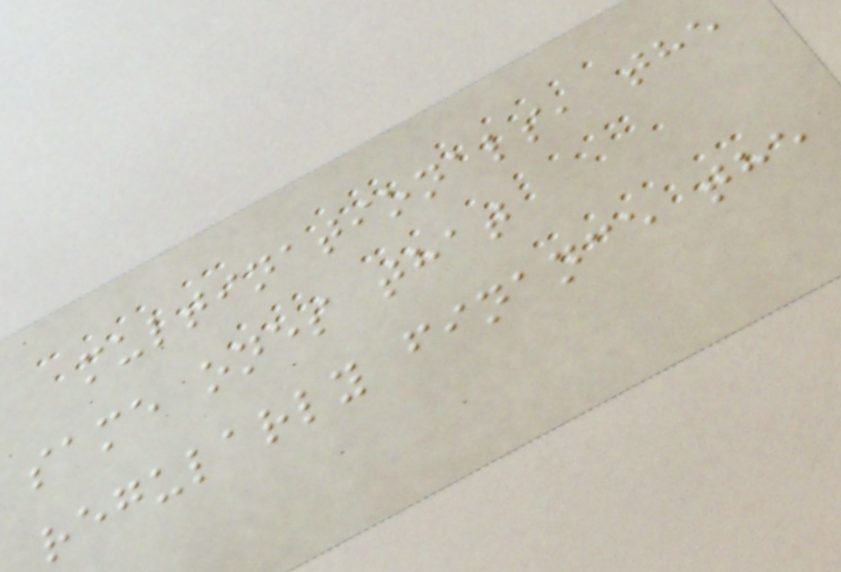multinationals, the
same ones that
regularly finance the
